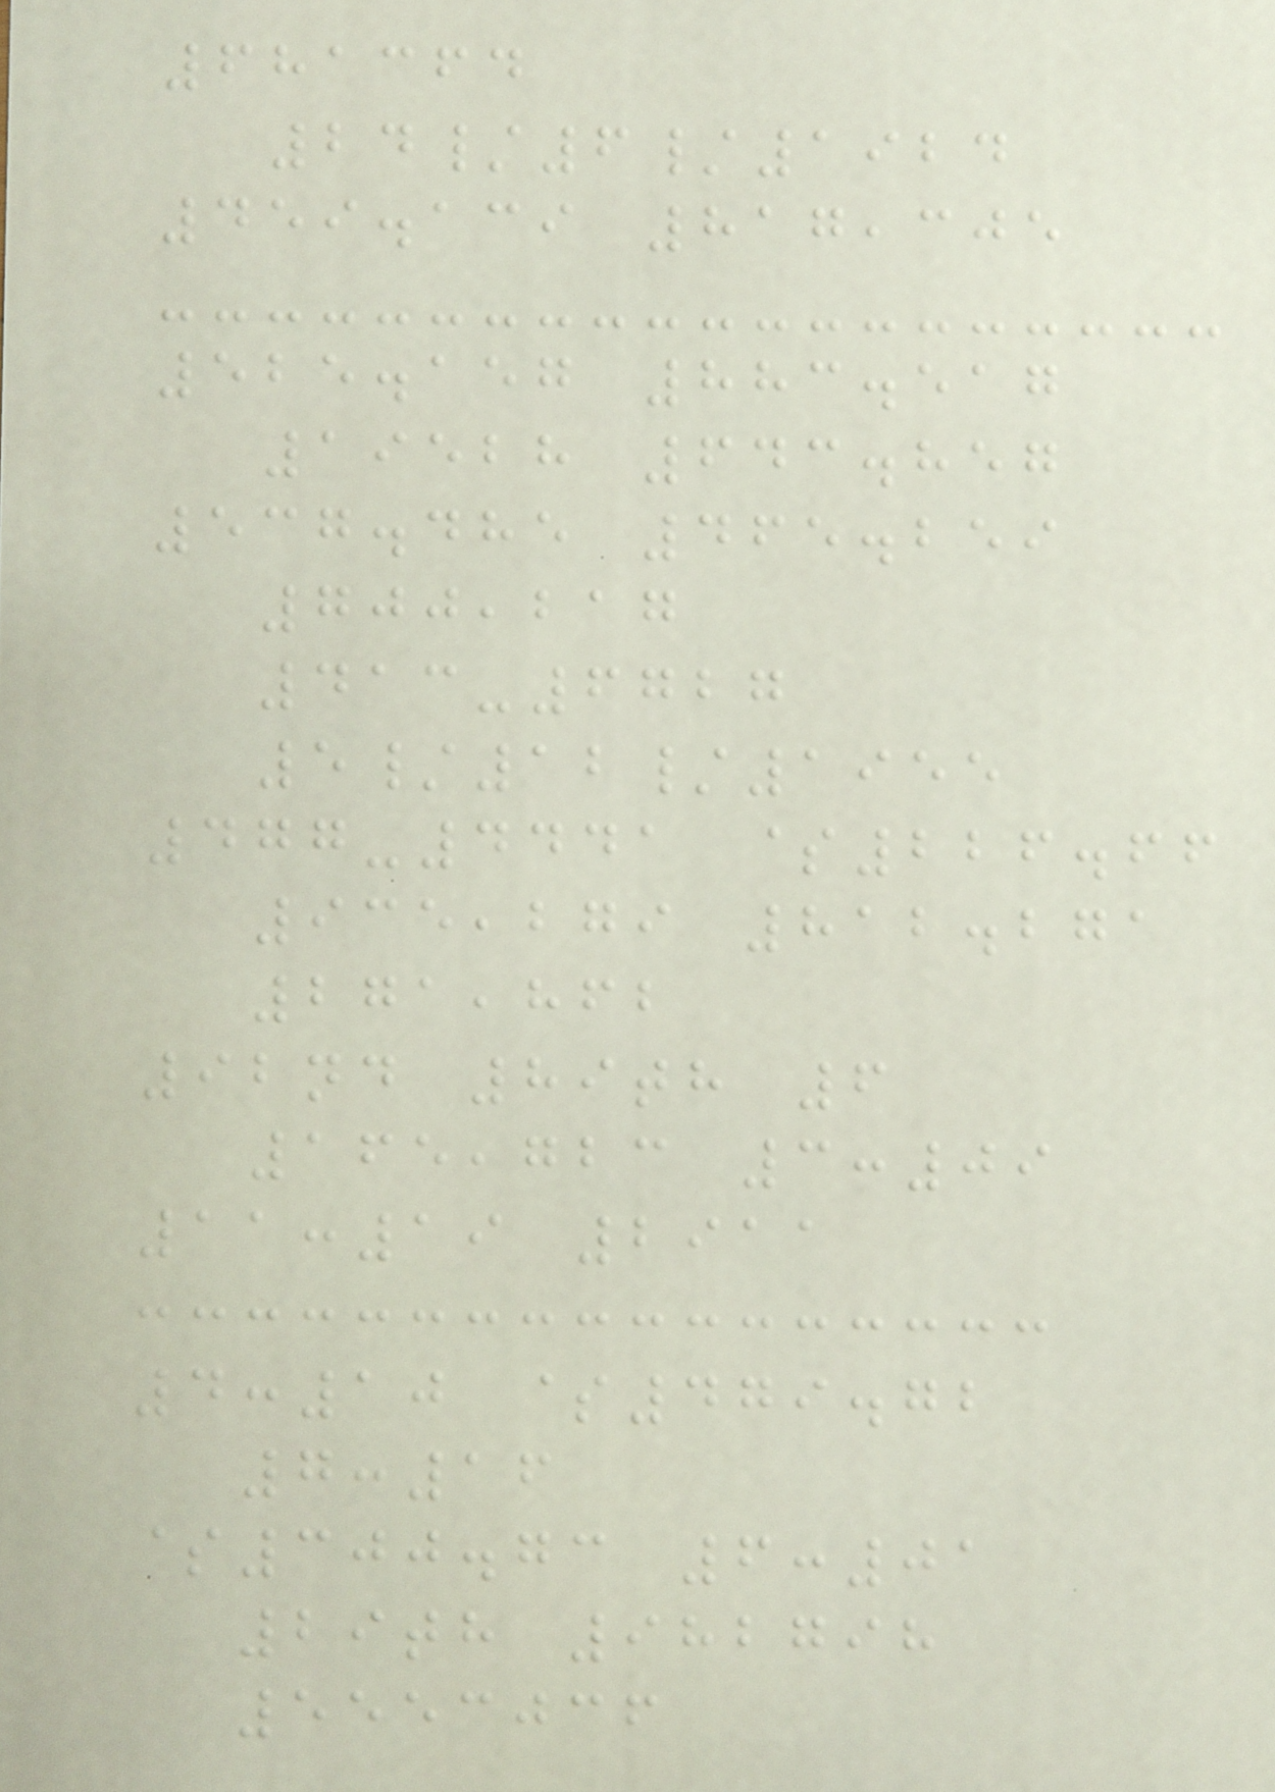681364
24/6/1924
459.139 817,305
525.157 883.517
19528 643.857
537.485 465.259
700,217
413-6727
5/12/1955
477-4441 $226.66
935,279 812.271
271,862
92nd 89th 6
165,723 3:09
11:19 2911
4:10 $479.72
7:16
$300.73 6:01
29th 982798
5553036
